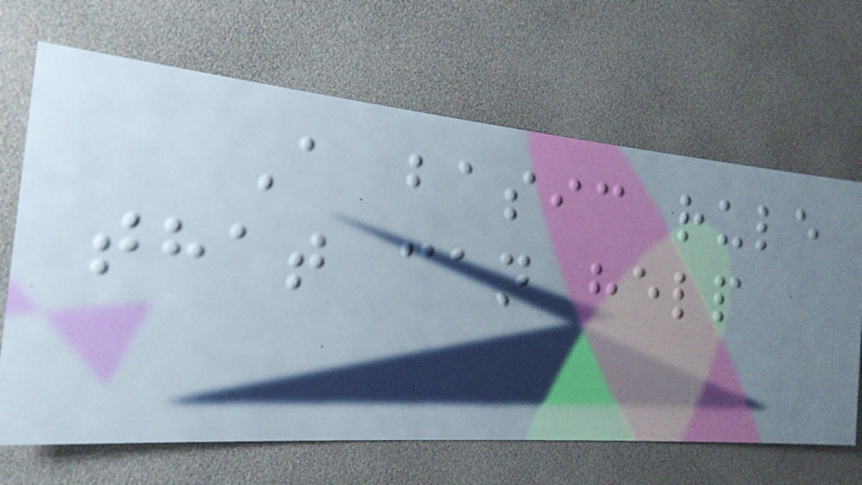A basic rule
that can help
